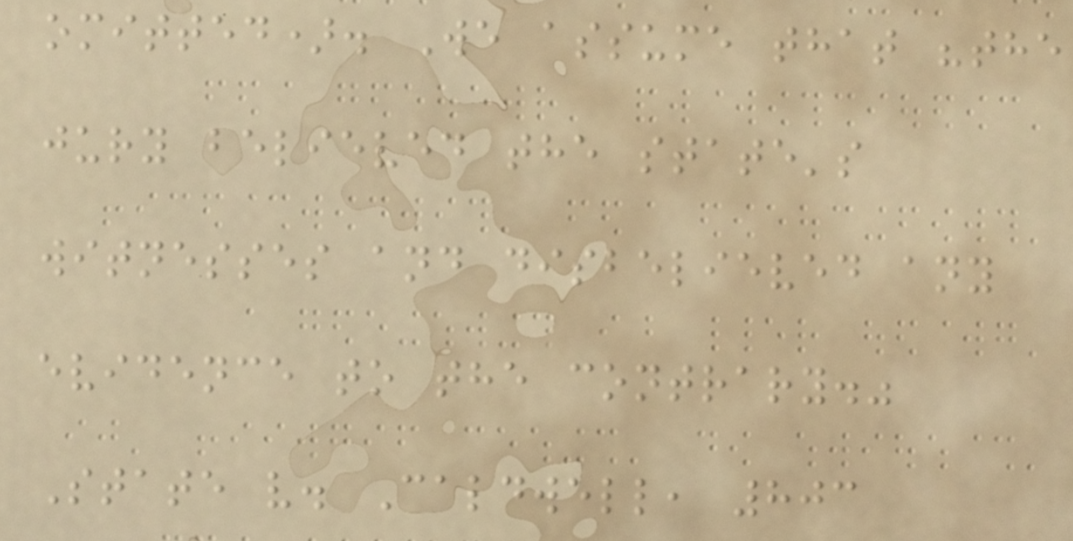omitted). We assume that "the
jury believed the state's
witnesses and disbelieved any
evidence to the contrary."
State v. Caldwell, 803
